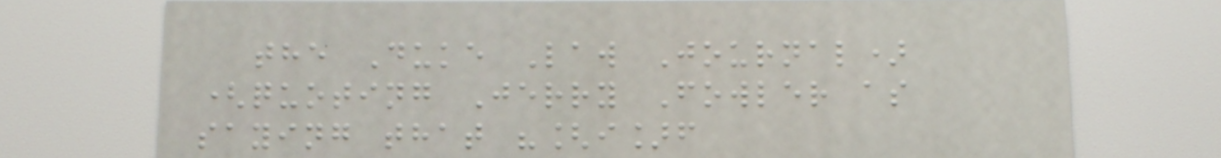the Duke Law Journal)
(quoting Jerry Fowler as
saying that "[i]f
